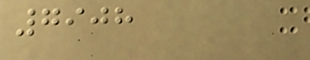7908
